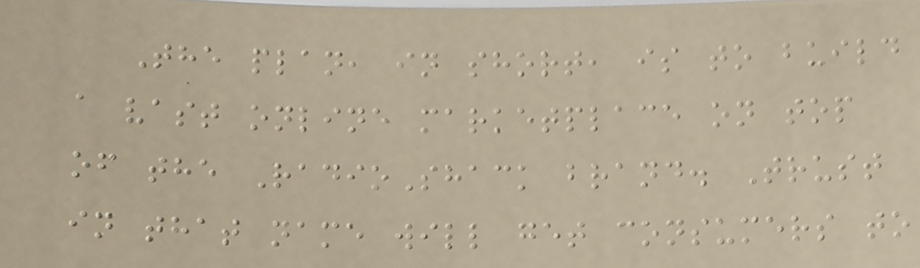The plan, in short, is to build
a vast online marketplace on top
of the RadioShack brand. Trust
in that name will get consumers to
